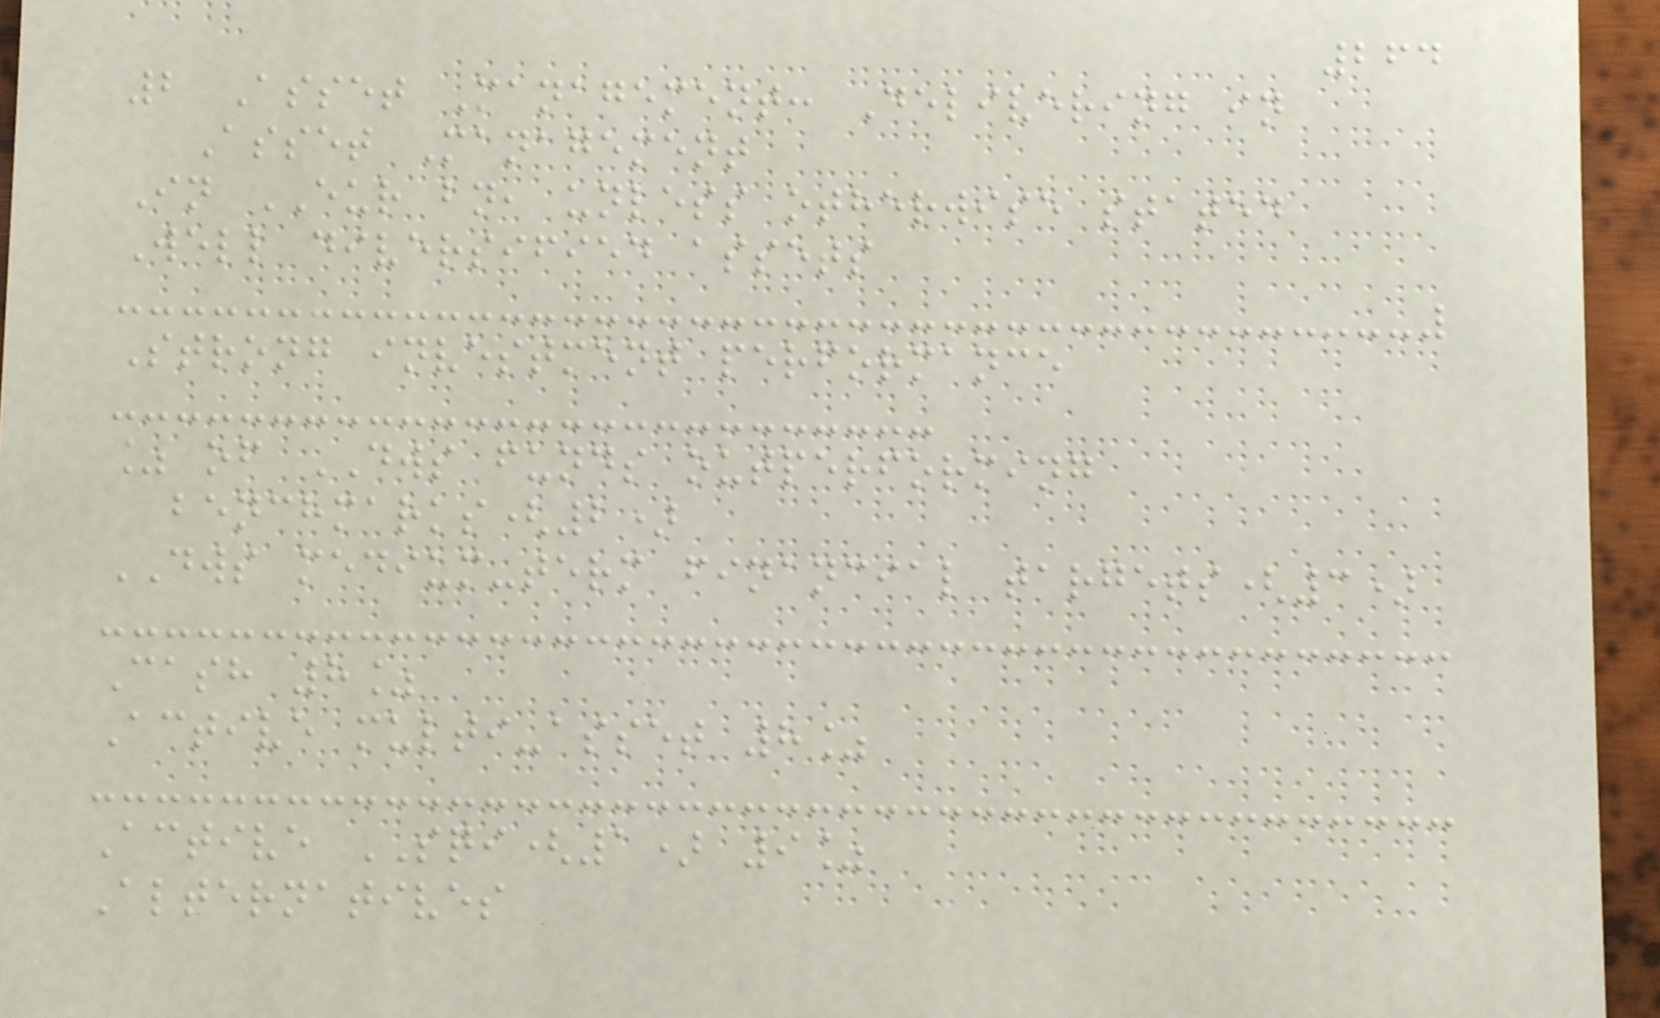264
2 Asset Management: Delivering in
Asset Management
In EUR bn, unless otherwise stated
Well diversified assets
Strong investment performance
% of DWS funds outperforming
benchmarks(2)
DWS medium-term financial targets(3)
Cash 8%
Active multi-asset 8%
Active SQI(1) 9%
Alternatives
